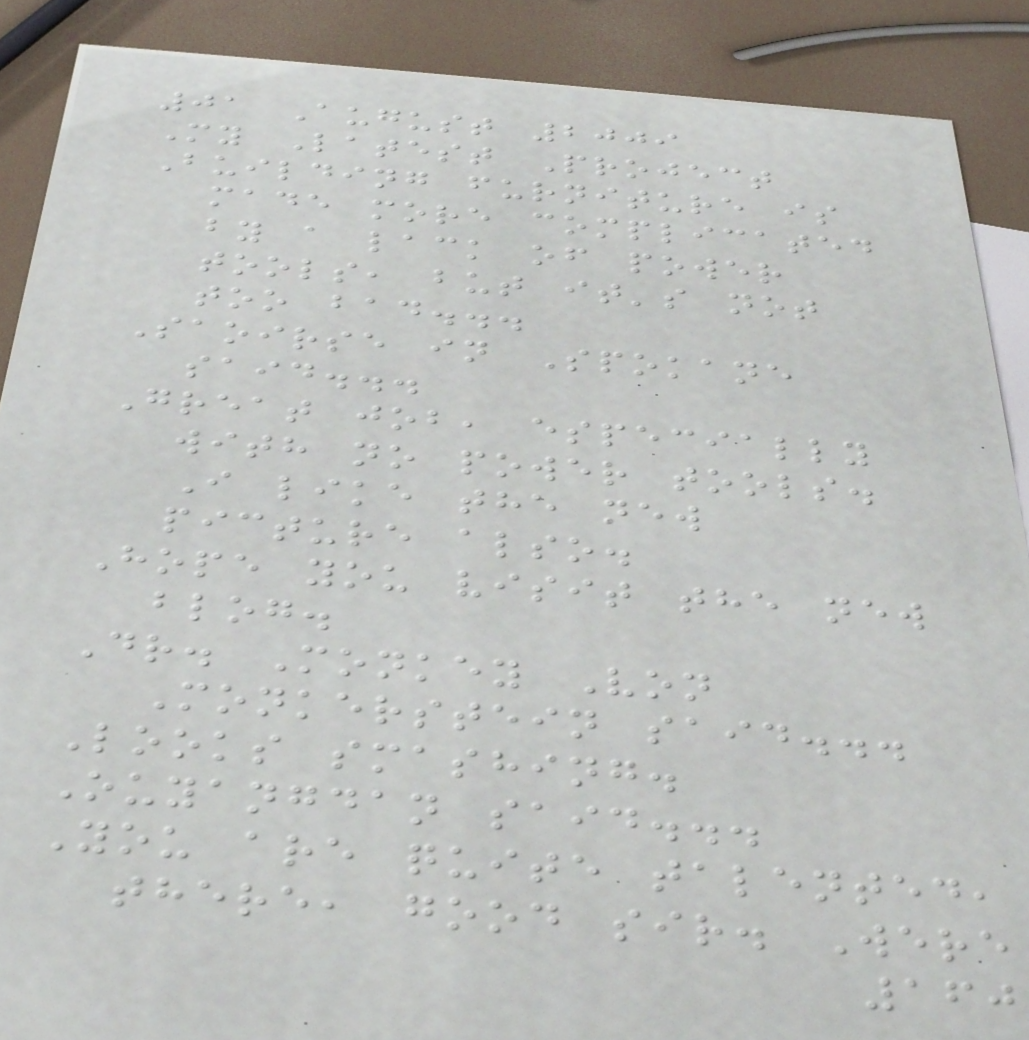01 August 2009
My Latest Project
Building furniture is
made more complicated
by a lack of power
tools, but it's not
too bad...
Saoirse in Spokane
said...
Great job, especially
with no power tools.
I like the new
picture also.
Hope you visit the new
blog.
Dr. Monkey Von
Monkerstein said...
Looks smashing.
Ouyangdan said...
You are quite talented,
there, good sir. Were
160
